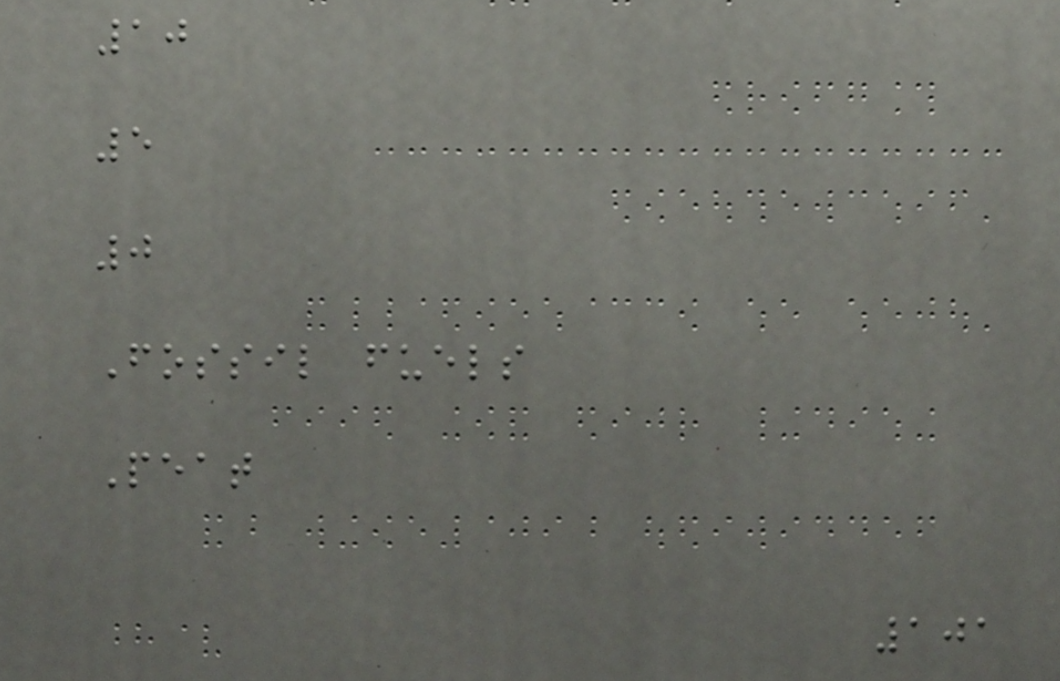10
5
0
Fossil fuels
Peat
101
